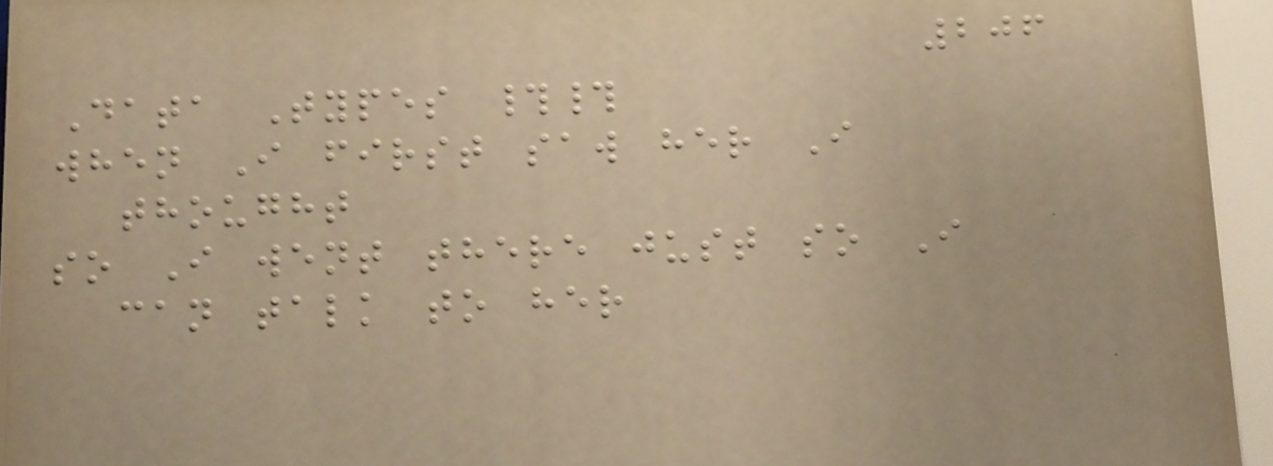206
Data Types ##
when I first saw her I
thought
so I went there just so I
can talk to her
